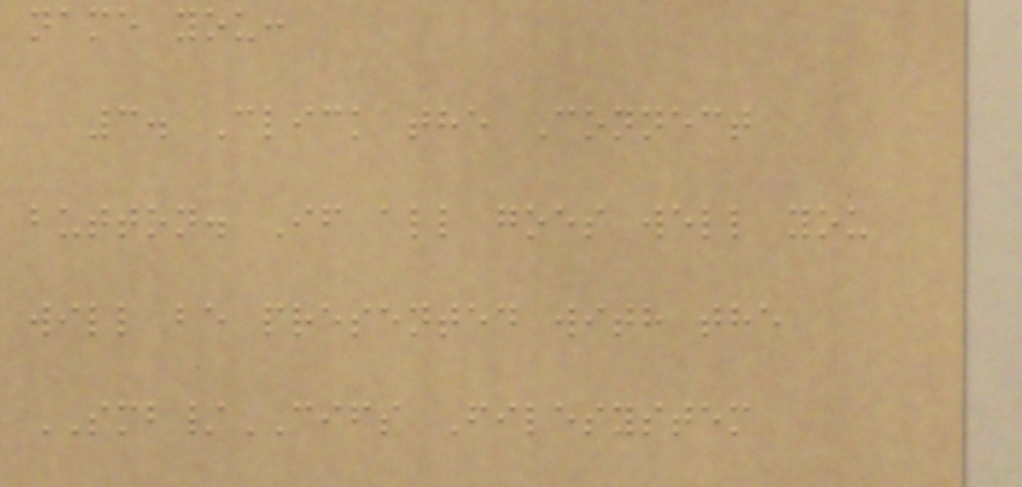name you:
3. Click the Connect
button. If all goes well you
will be presented with the
SMB/CIFS Filesystem
